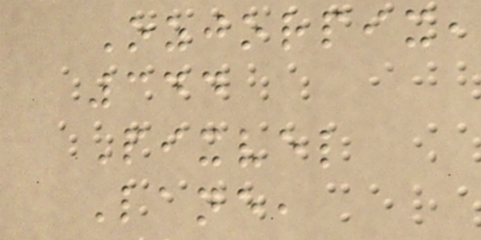Ozjorpix,
344
Pixvel
Lane,
